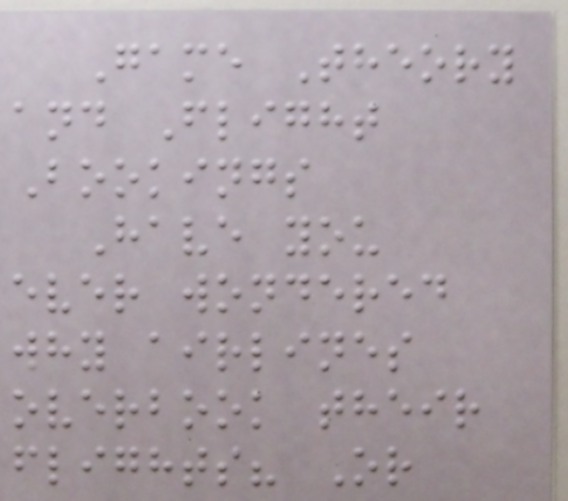Game Theory
and Flight
Bookings
Have you
ever wondered
why airlines
overbook their
flights? Or
